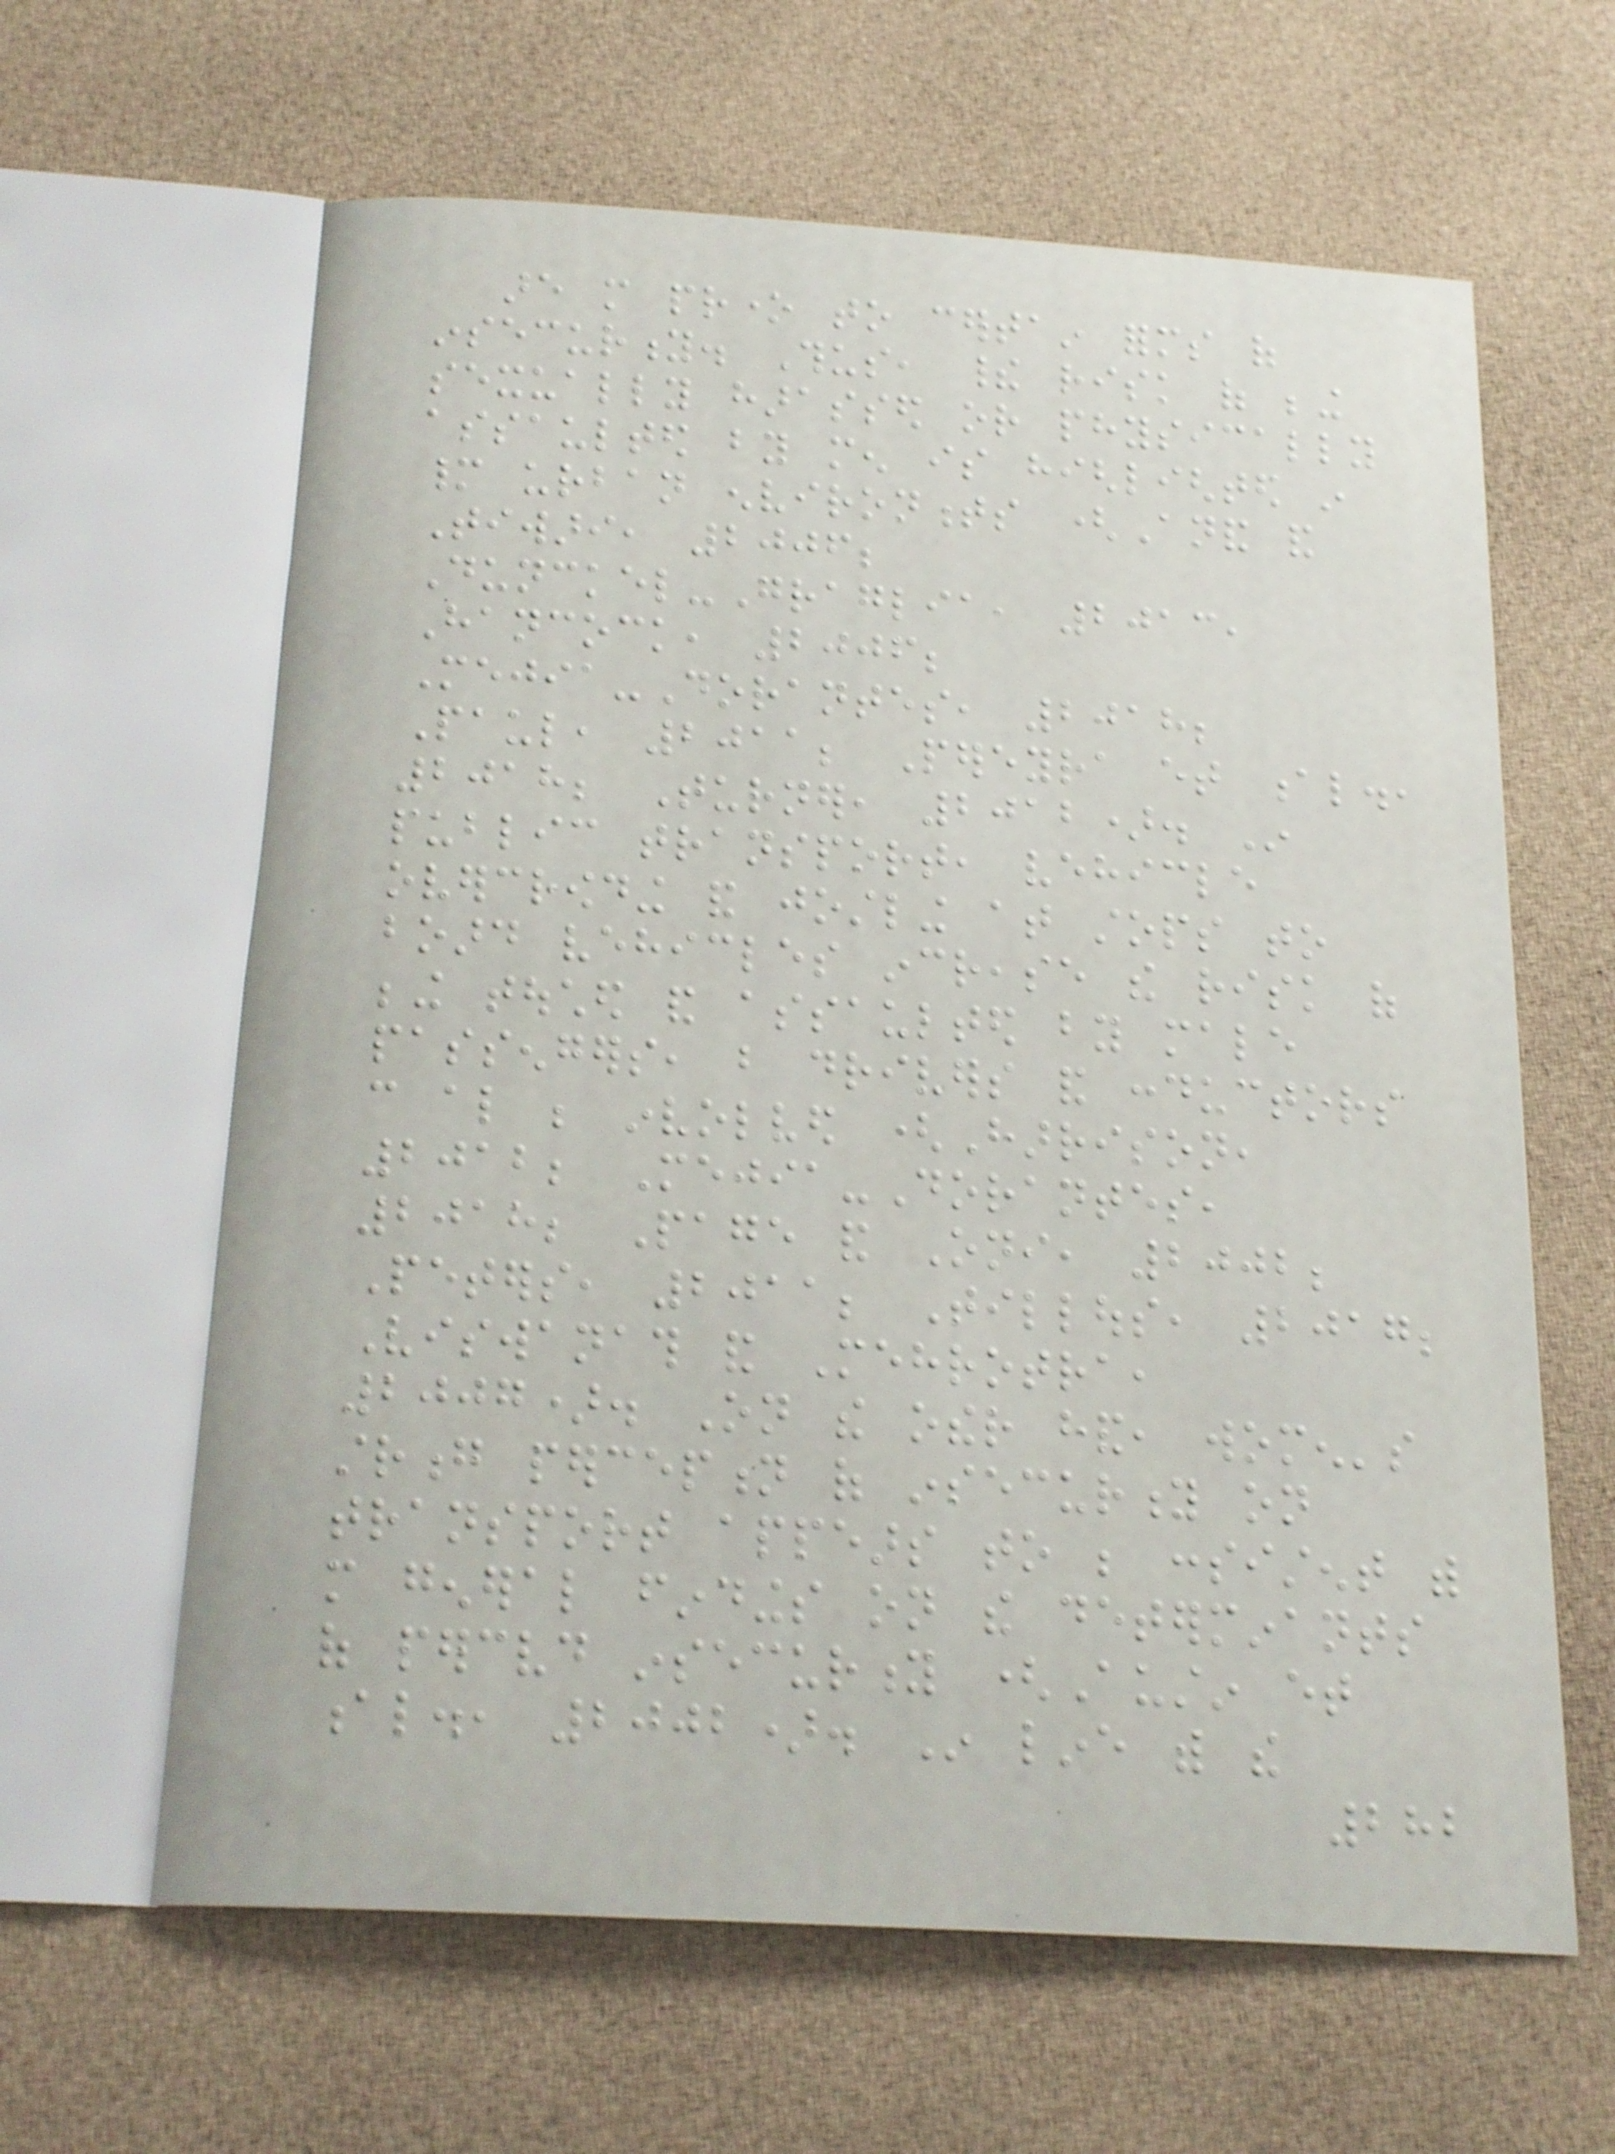are more prone to certain forms of
insecurity. Thus, their risk of being
sexually harassed or physically
assaulted by men is highlighted in
many urban environments (Anand and
Tiwari, 2006;
Dunckel-Graglia, 2013,
Hancock, 2006;
Mejia-Dorantes, 2018;
Paul, 2011; Pereyra et al.,
2018; Turner, 2012). In
public transport, vehicle
overcrowding and jostling at stops to
board vehicles increase the risk of
being touched and assaulted by male
passengers, but drivers and conductors
can also be involved (Harrison,
2012; Mejia-Dorantes,
2018; Page and Oni, 2002;
Peters, 2011; Tillous, 2017;
Viswanath and Mehrotra,
2007). On the other hand, women's
strong perception of insecurity on
transport appears to be consistent with
more general findings on the determinants
of perceived insecurity (Austin et
al., 2002). In line with the
282
